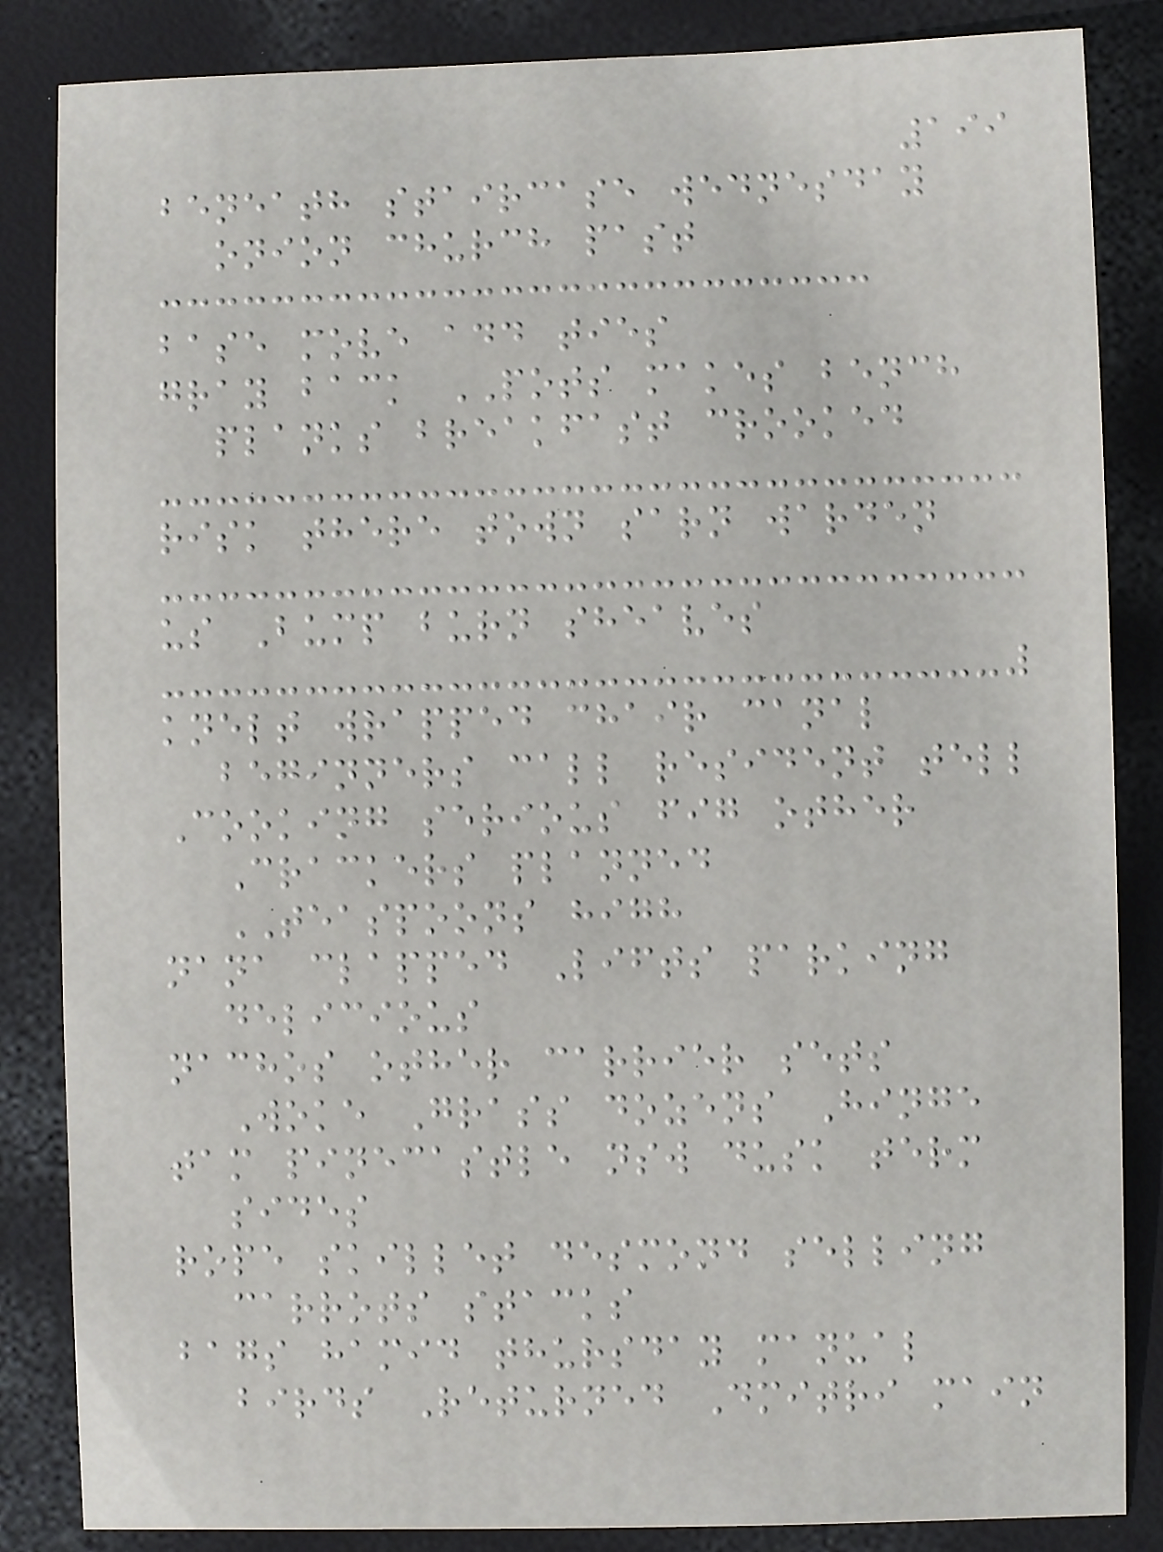199
beneath staircase wednesday
onion church past
base move add ties
gray back POTS makes bench
planks breakfast crooked
risk there town sarn warden
us Bump burn sheaves
knelt wrapped chair canal
beginners call resident tell
Cooking serious fig other
Crackers planned
TEASPOONS high
nana clapped Lifts parking
delicious
nachos other carrier sets
Woke Grass dozens Hinge
tam pinecastle nsw dusk term
sides
rope skillet desmond selling
carrots stacks
bags hamid thursday manual
birds Returned Dmitri main
